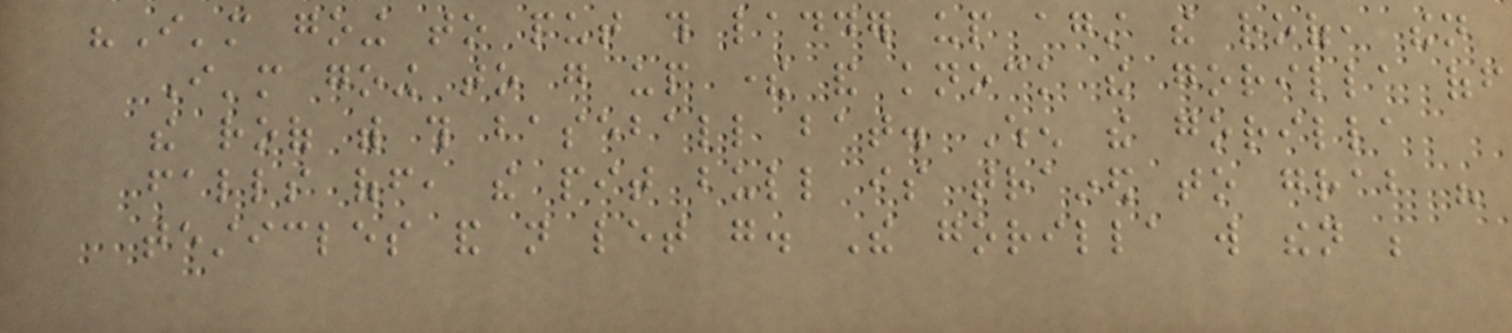"I'm going to put this ladder up against the roof, then
I'm going to go up there and knock the gorilla off
the roof with this baseball bat. When the gorilla
falls off, the pit bull is trained to grab his
testicles and not let go. The gorilla will then be
